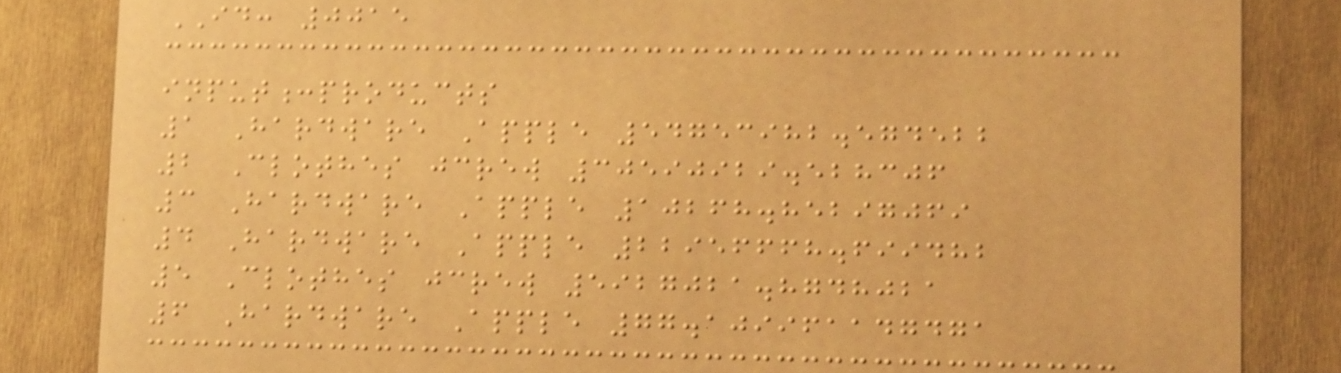ID: 0015
input:products
1 Hardware Apple 54753982.574522
2 Clothes jcrew 30590929.528306
3 Hardware Apple 10268.85297069
4 Hardware Apple 22956668.699482
5 Clothes jcrew 5927021.8748021
6 Hardware Apple 77.109961147471
